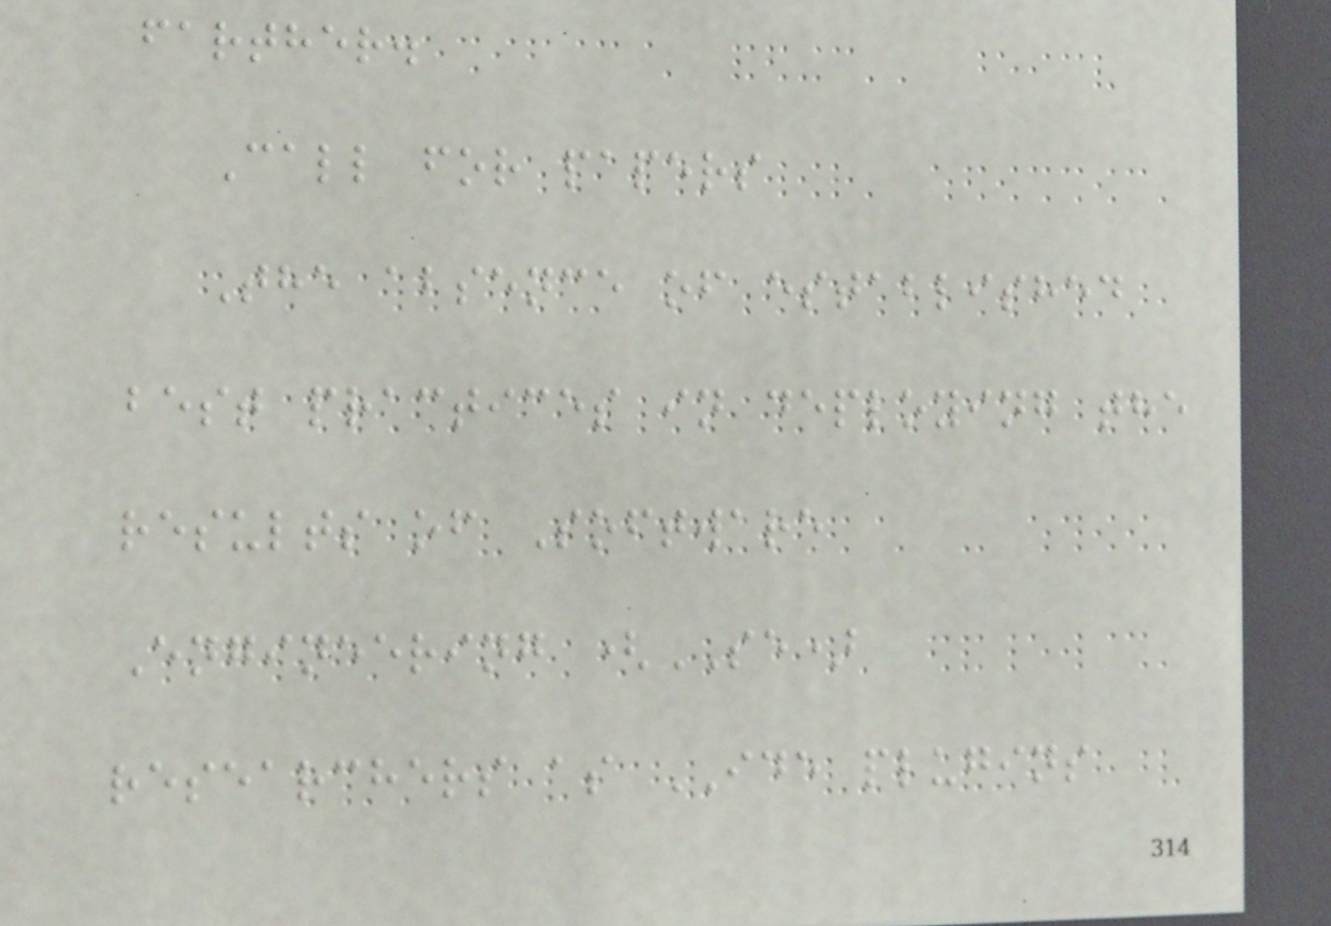farther.
Call for papers
The absence of established
best practices in deploying the
results of Software
Engineering (SE)
researchers as IDE plugins
